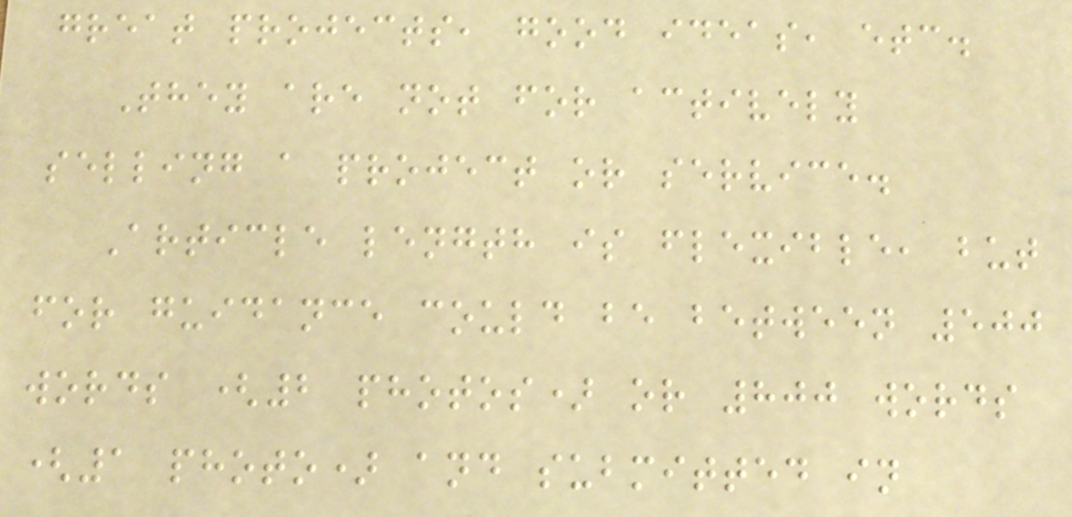great projects, good ideas, etc.
They are not for actively
selling a project or service.
Article length is flexible, but
for guidance could be between 500
words (2 photos) or 800 words
(1 photo) and submitted in
